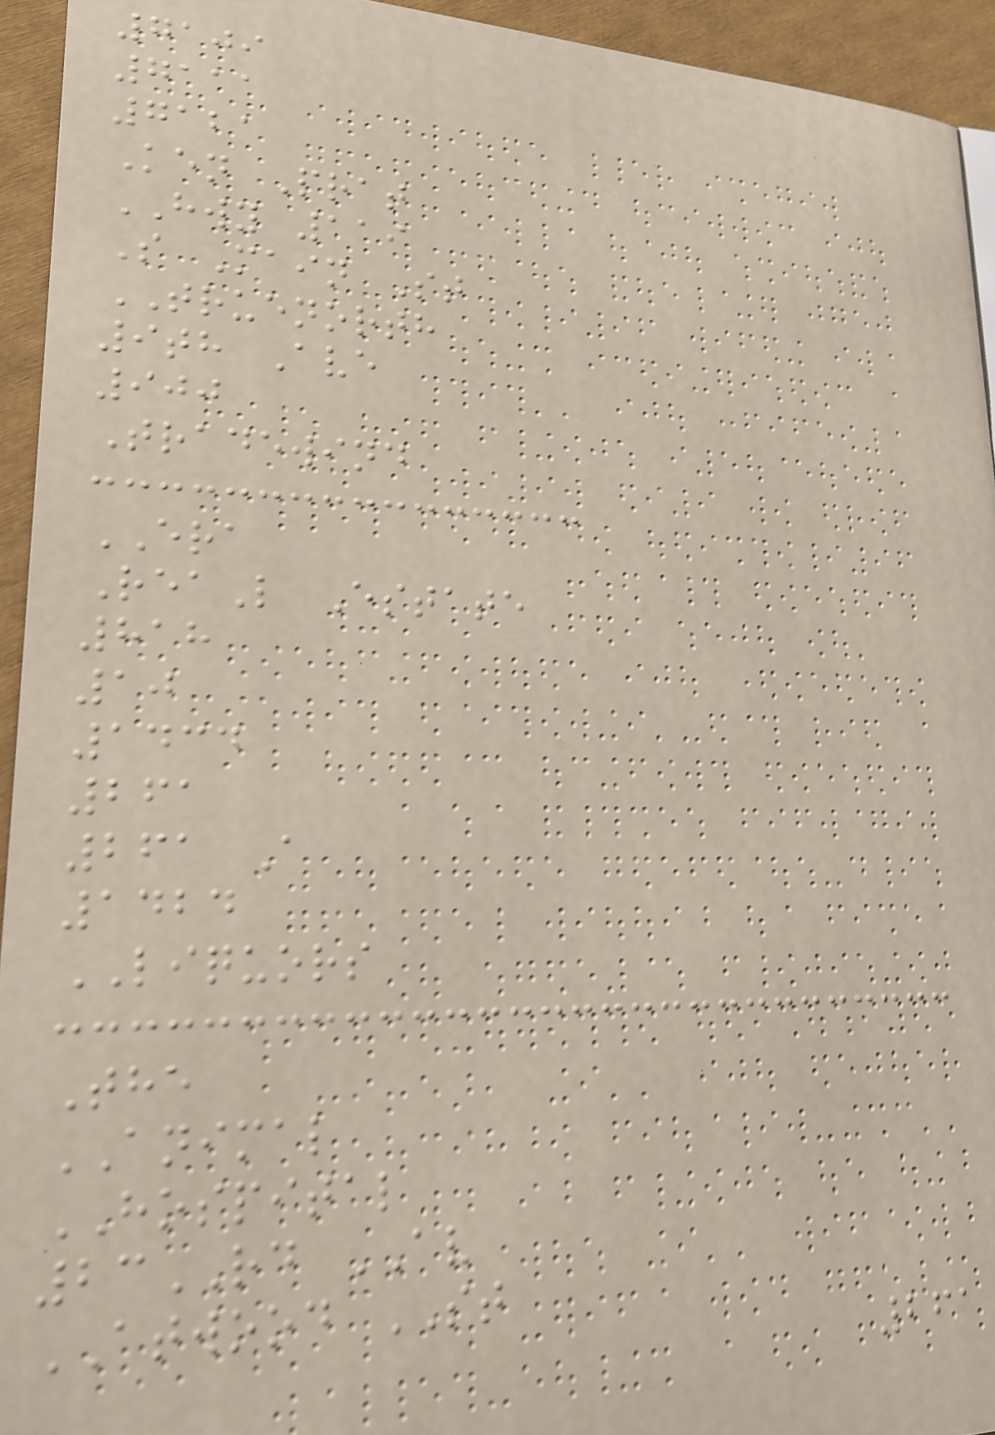7109
7111
7121
Ken Prat
HWY 119
S Main St
TRUENORTH
9th Ave
900
Tradewind
ERA
ReaL Estate
818
10
1434
261
261 A
1424
LIQUORS
The
ANIMAL
HOSPITAL
23RD AV
ATWOOD ST
261
